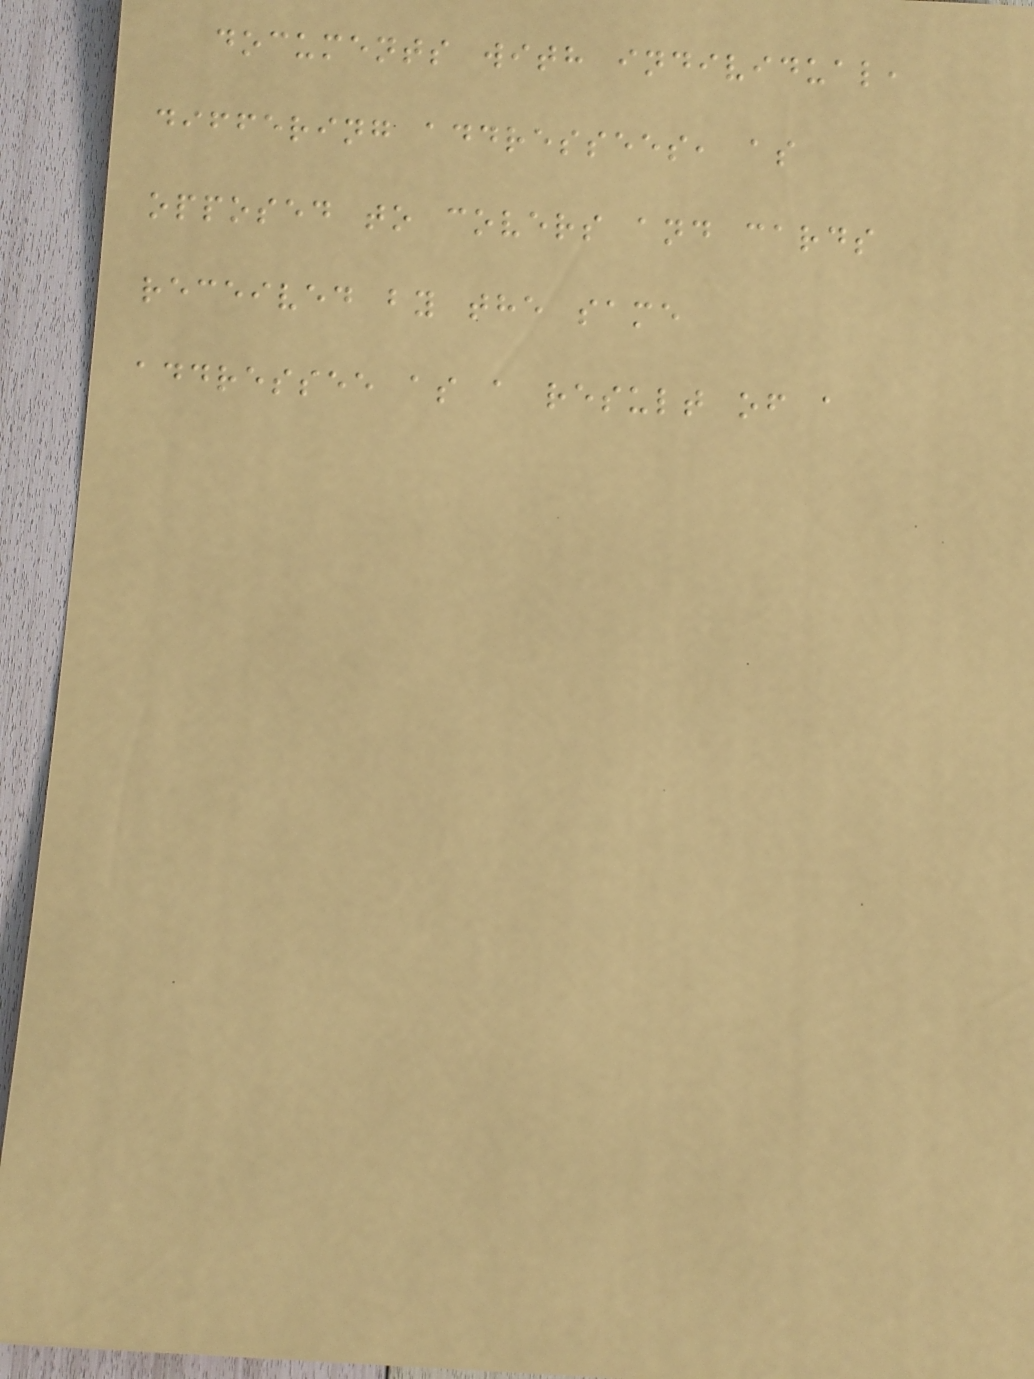documents with individual,
differing addressees, as
opposed to covers and cards
received by the same
addressee as a result of a
